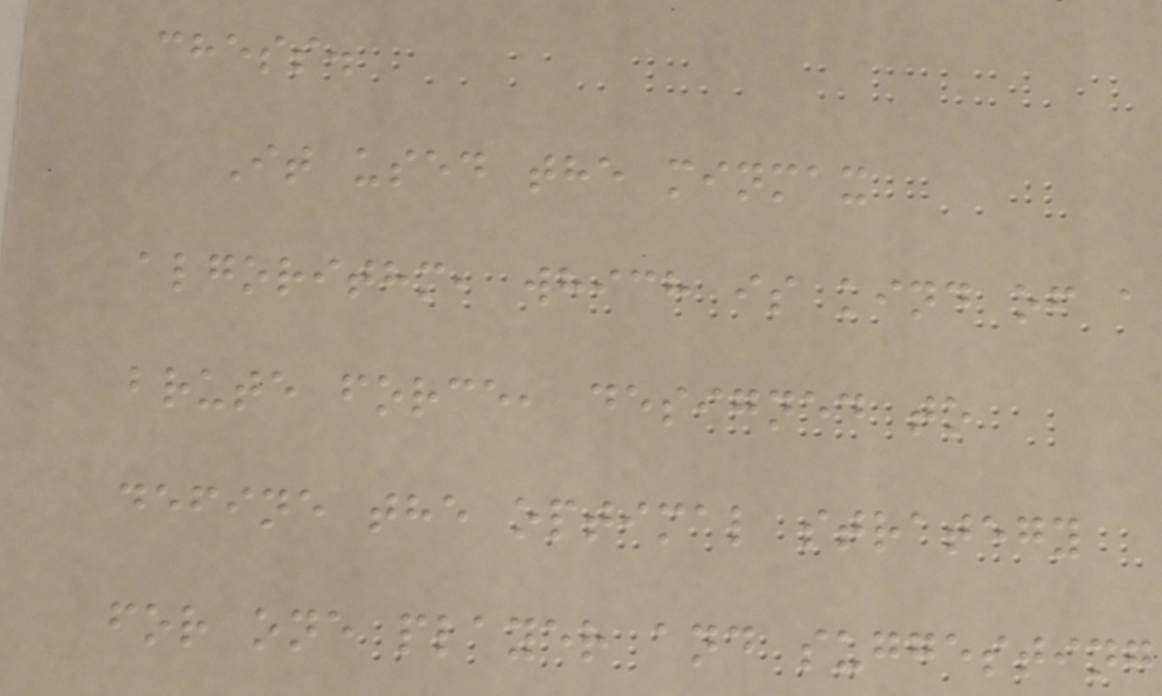chess.
It used the minmax
algorithm, which is kind of a
brute force, designed to
define the optimal strategy
for one player and suggesting
